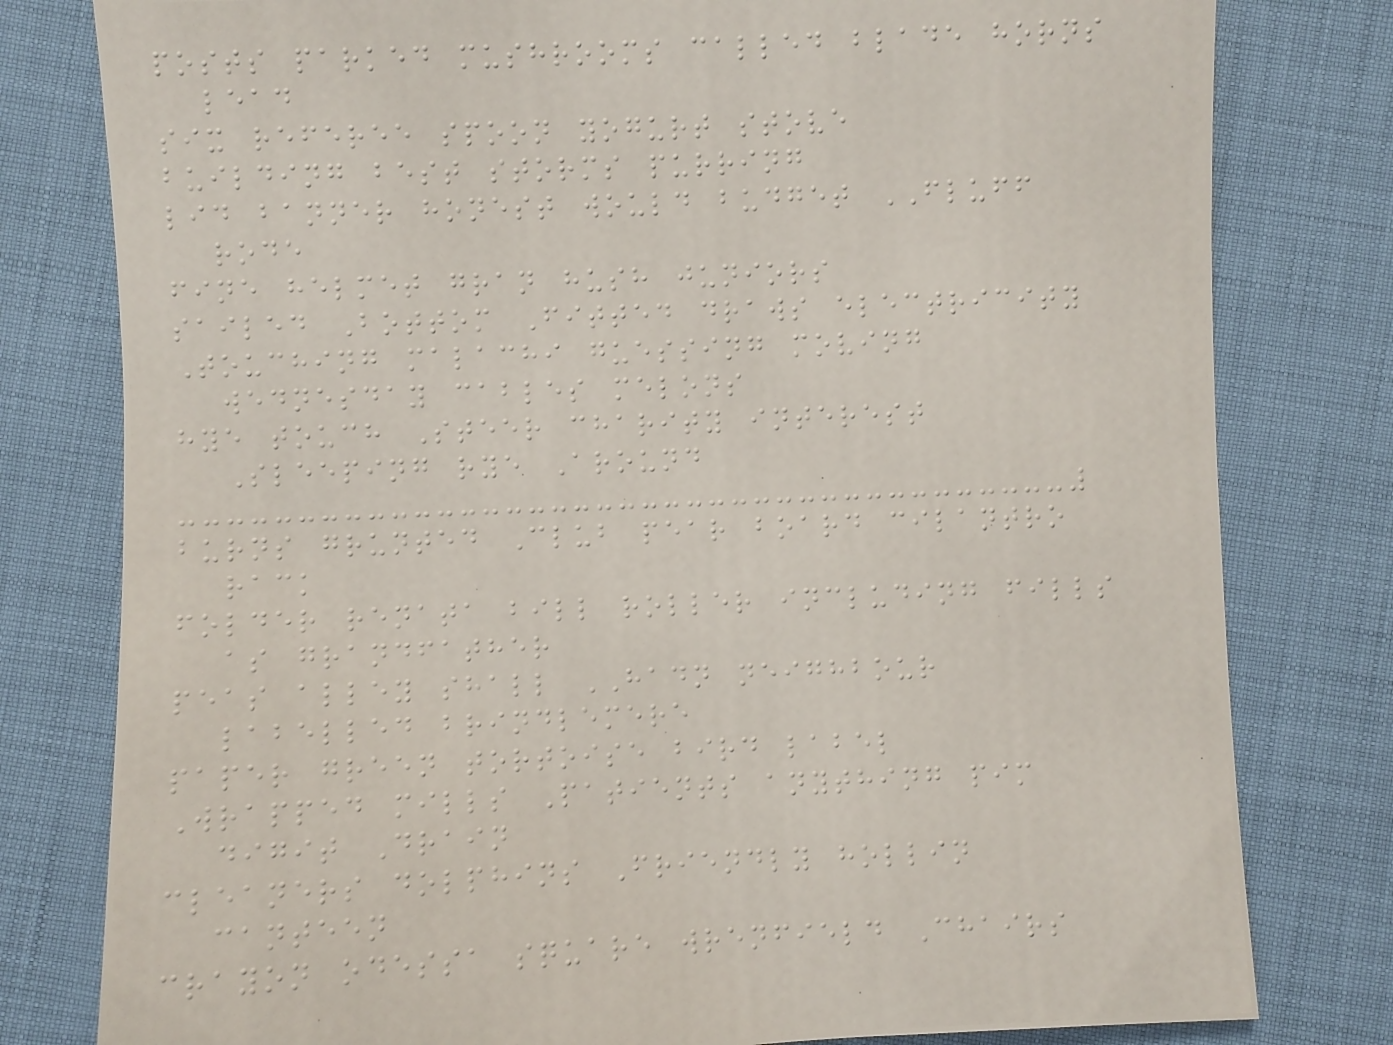posts parked mushrooms called blade horns
lead
six referee spoon yogurt stove
building best storms purring
lid banner honest would budget FLUFF
rode
fine helmet gran hush juniors
sailed Bottom Fitted draws electricity
Touching malachi guessing moving
wednesday cables melons
hye touch Steer charity interest
Sleeping rye Around
burns grunted Club pear board cilantro
rack
folder renata bill roller including fills
as grandfather
peas alley shall HADN neighbour
labelled brindlemere
paper green tortoise bird label
Wrapped mills Patients anything pim
digit Drain
cleaners dolphins Friendly hollin
canteen
crayon odessa square wrenfield Chairs
